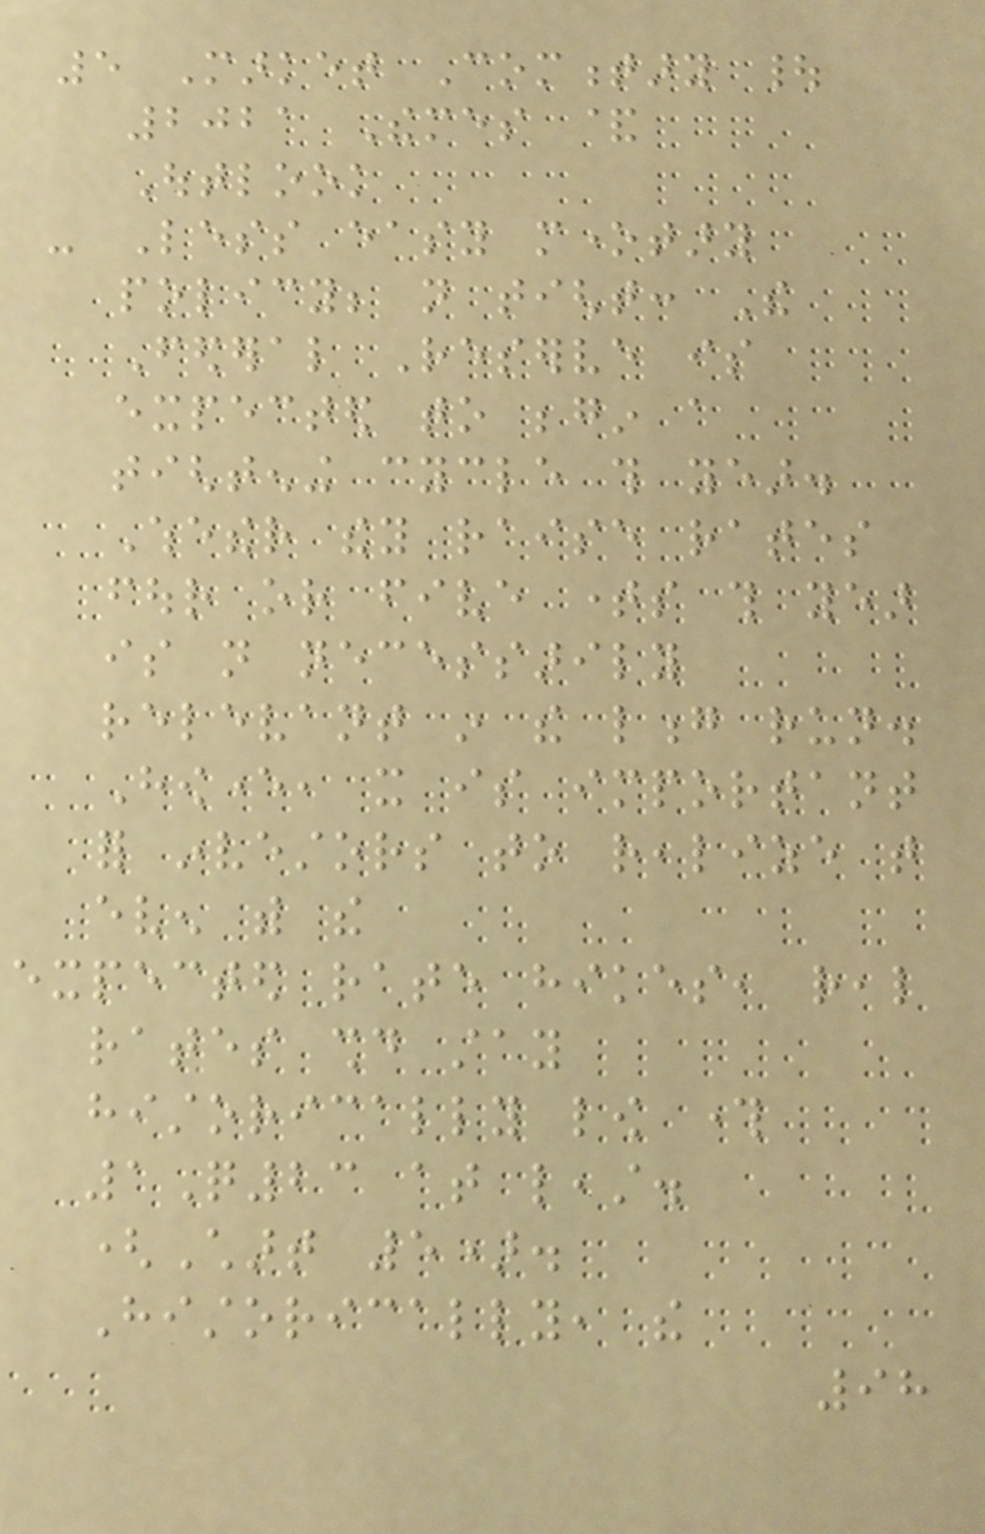5 Market Commentary |
2021 Themes &
Outlook
- Less easy monetary
policy; not tight: The
Federal Reserve is
expected to begin a
tightening cycle this year.
Whether they raise rates
four or five times this year
is not necessarily
relevant in the long run.
However, it is important
for investors to realize that
even with the
expected rate hikes, real
rates should stay
historically low through
1Q23 at least.
(Chart 5).
Historically, the
98
